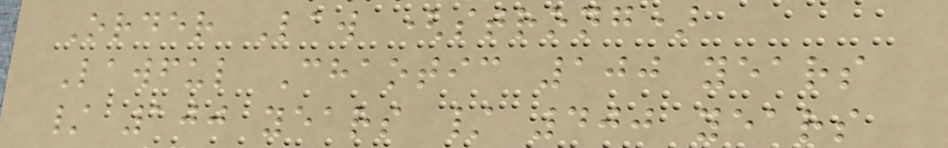Order Law (strong)
Lawful Chaotic 100 years
/ 100 years / 400 years
